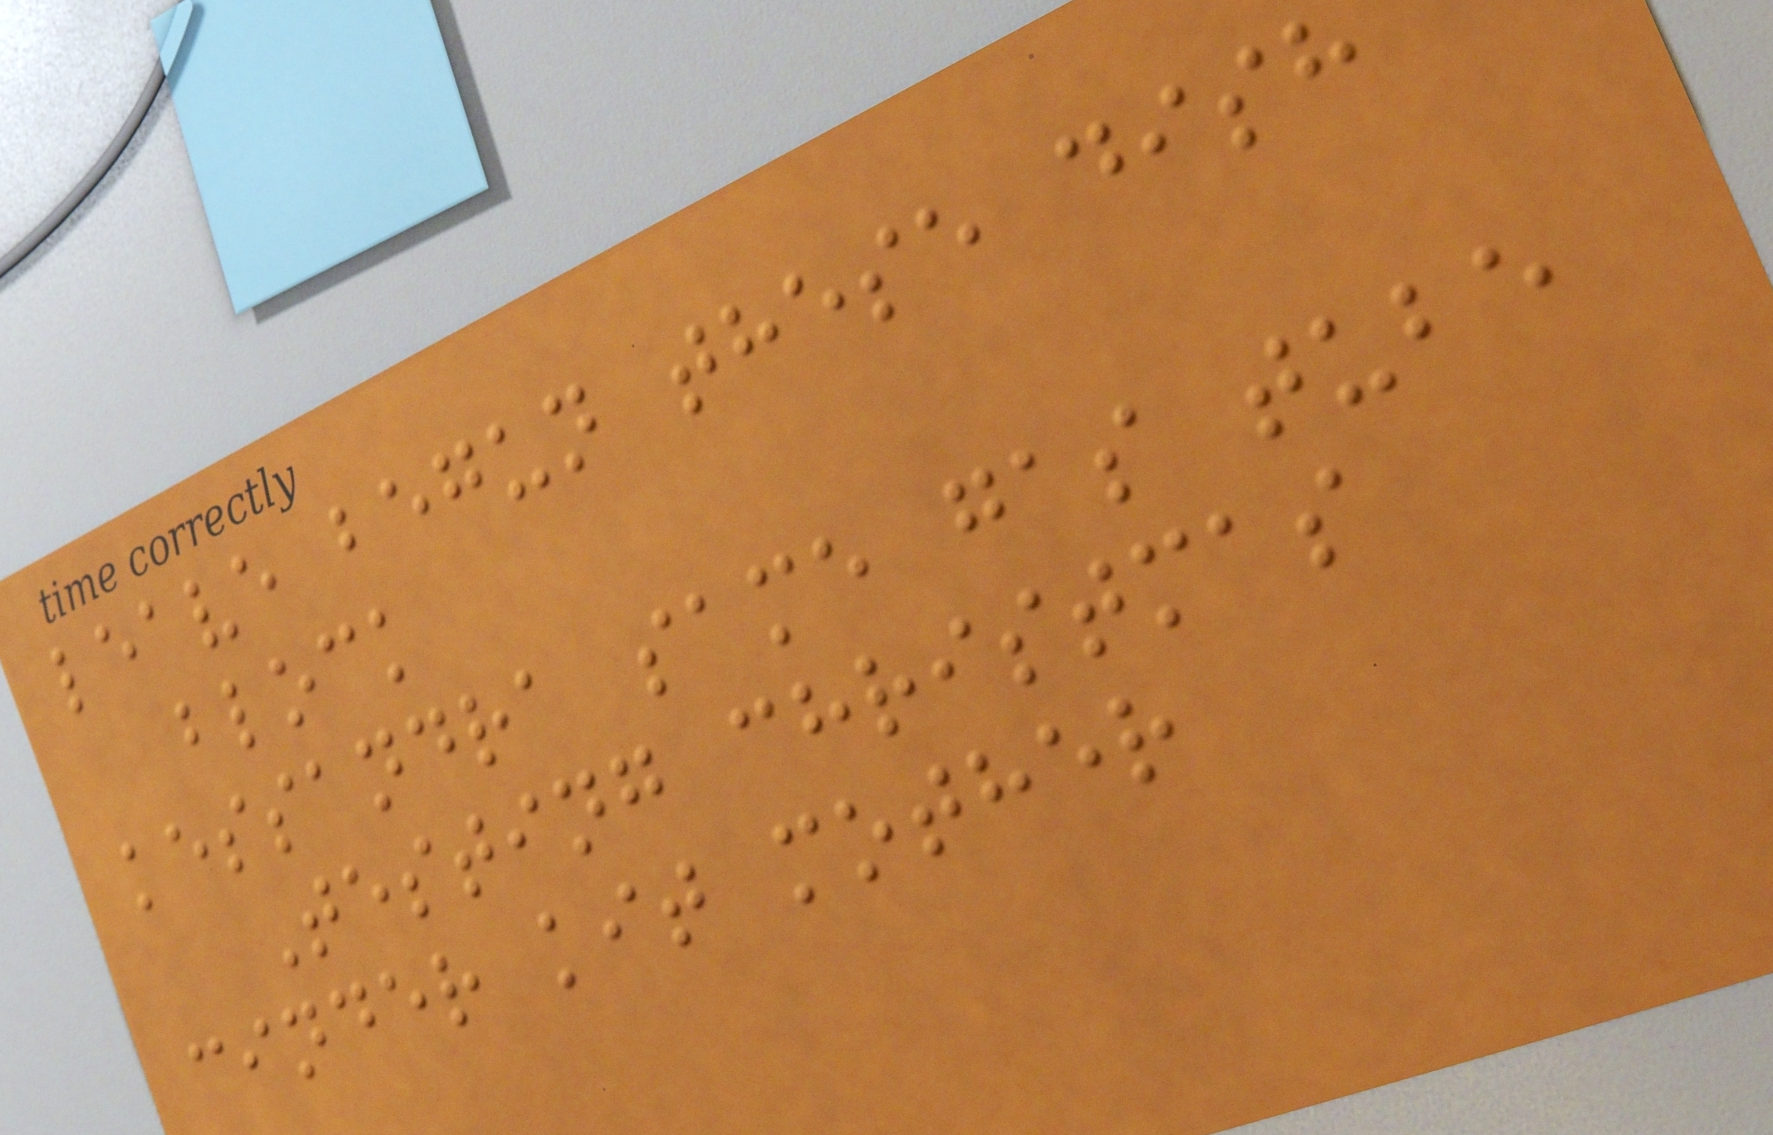leave begun these dish
block
kessandra same gas tube
Testing christmas
cinder kit mother
